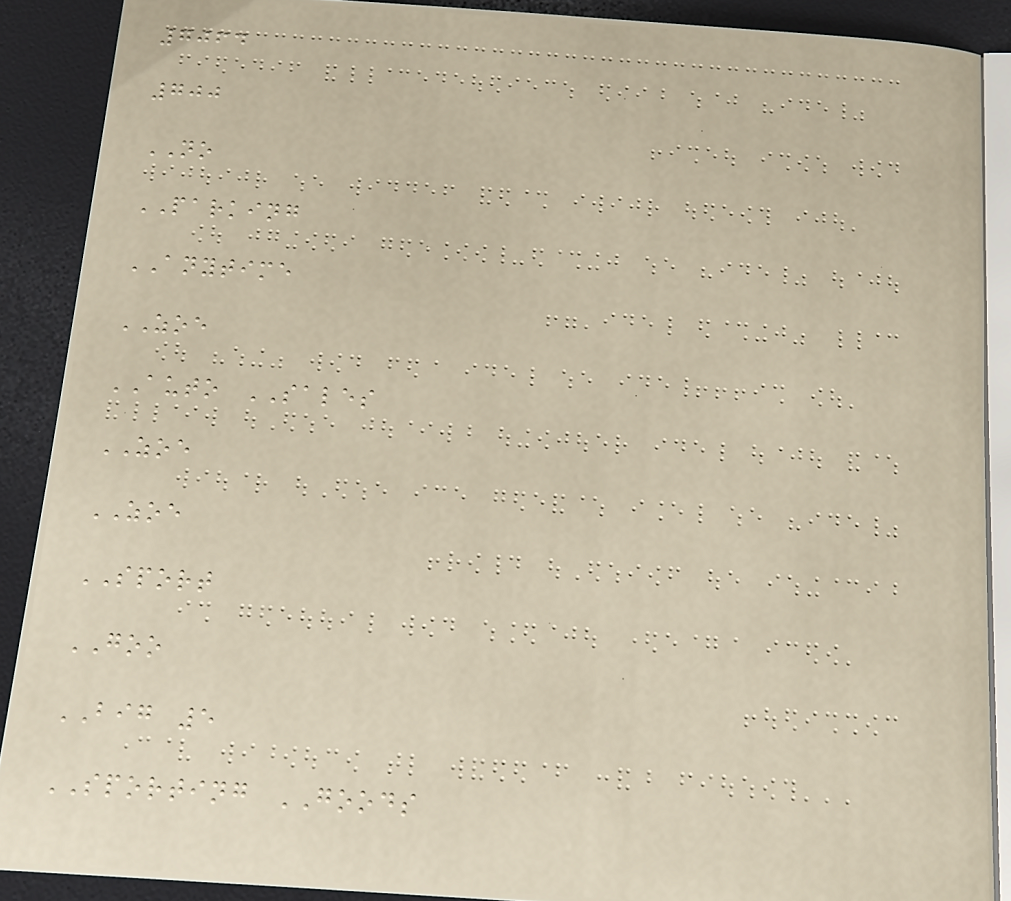7064
700
NO
PARKING
ANYTIME
ZOE
AUTO SALES
ZOE
ZOE
SPORT
GOO
BIG 5
SPORTING GOODS
